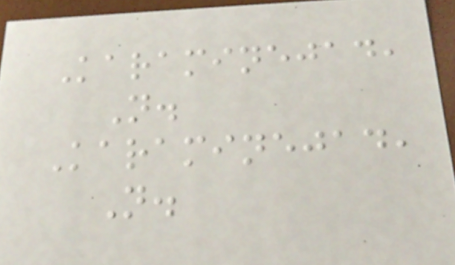Karaminejad,
N.
Karaminejad,
N.
